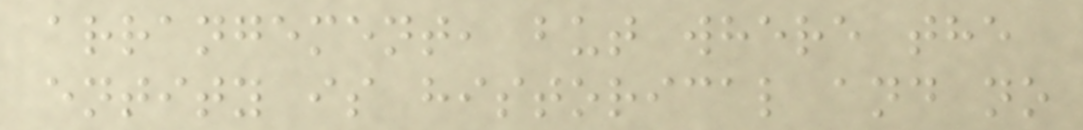arrangement, but where the
entity is historical and no
